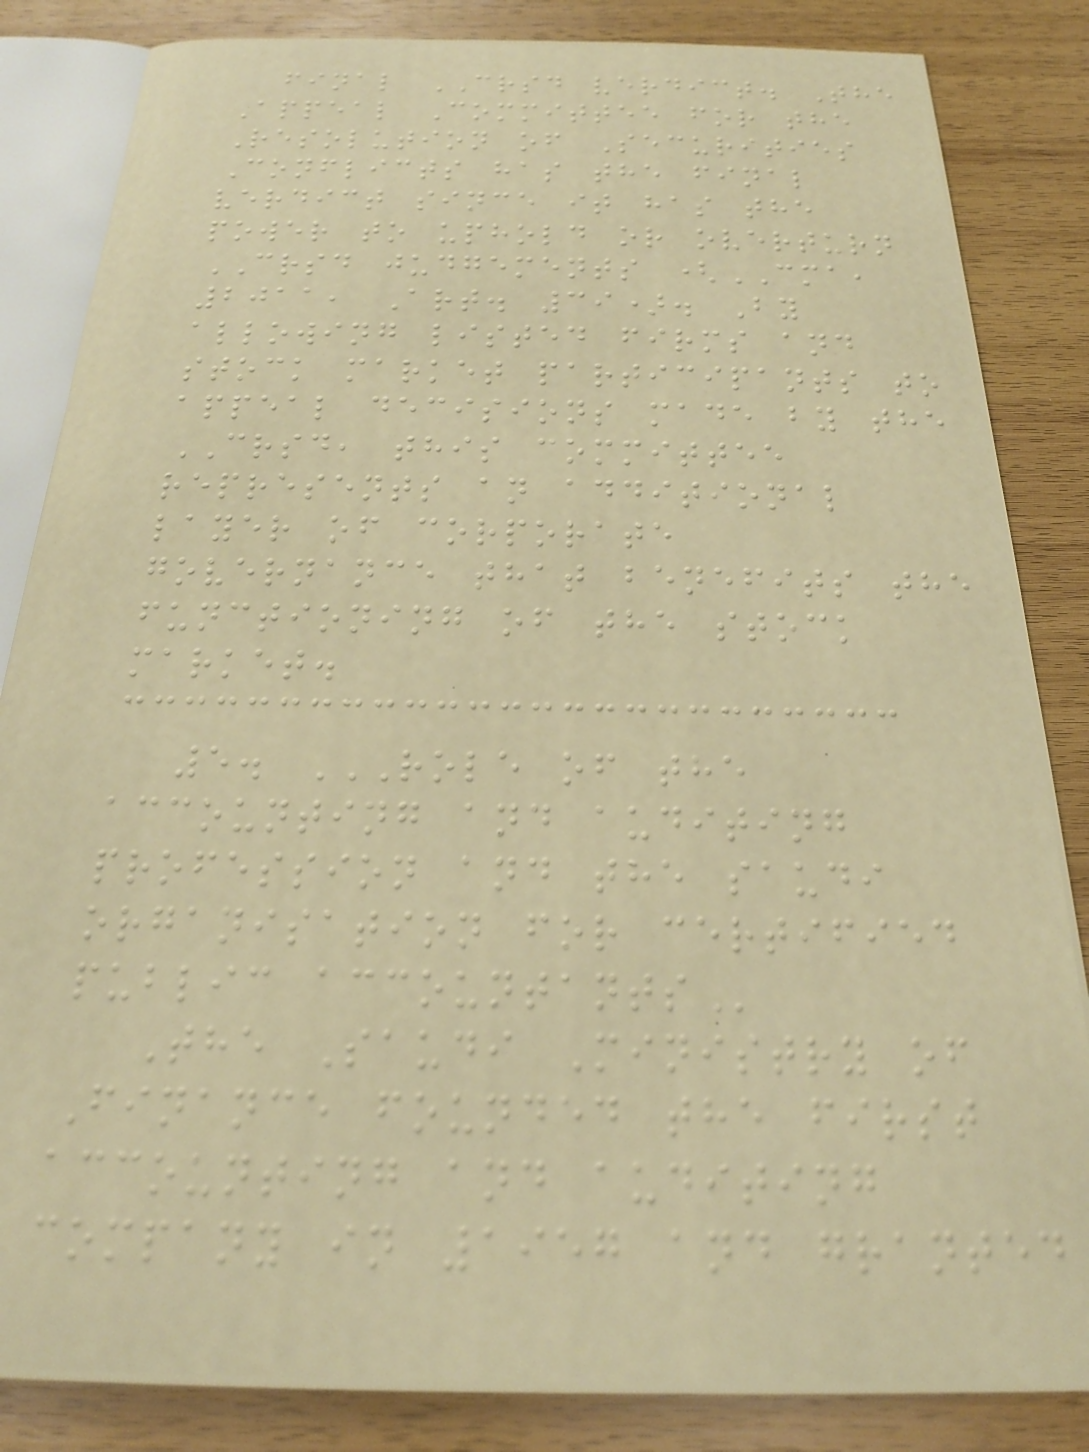final CRSD verdict. The
Appeal Committee for the
Resolution of Securities
Conflicts has the final
verdict since it has the
power to uphold or overturn
CRSD judgements (CMA,
2011, Art. 39). By
allowing listed firms and
stock market participants to
appeal decisions made by the
CRSD, this committee
represents an additional
layer of corporate
governance that benefits the
functioning of the stock
market.
5. ROLE OF THE
ACCOUNTING AND AUDITING
PROFESSION AND THE SAUDI
ORGANISATION FOR CERTIFIED
PUBLIC ACCOUNTANTS
The Saudi Ministry of
Finance founded the first
accounting and auditing
company in 1957 and granted
